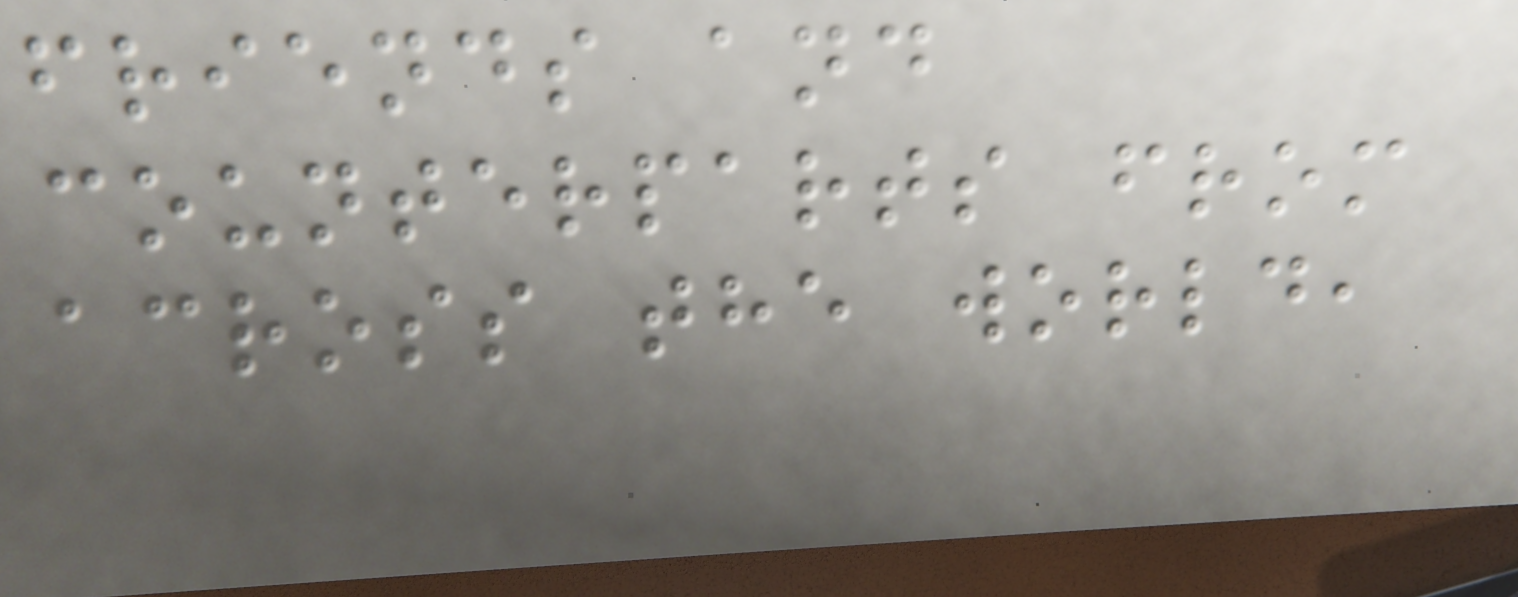friends and
counterparts from
across the world,
